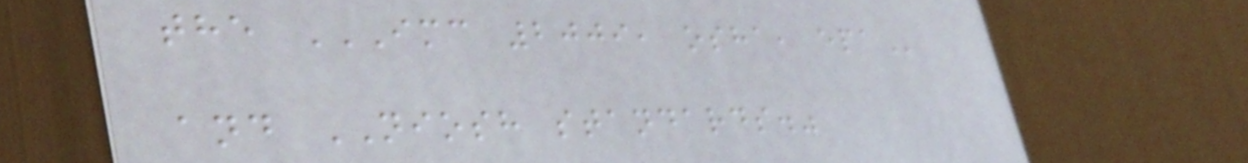the IMC 2009, OSHA, EPA
and NIOSH standards."
